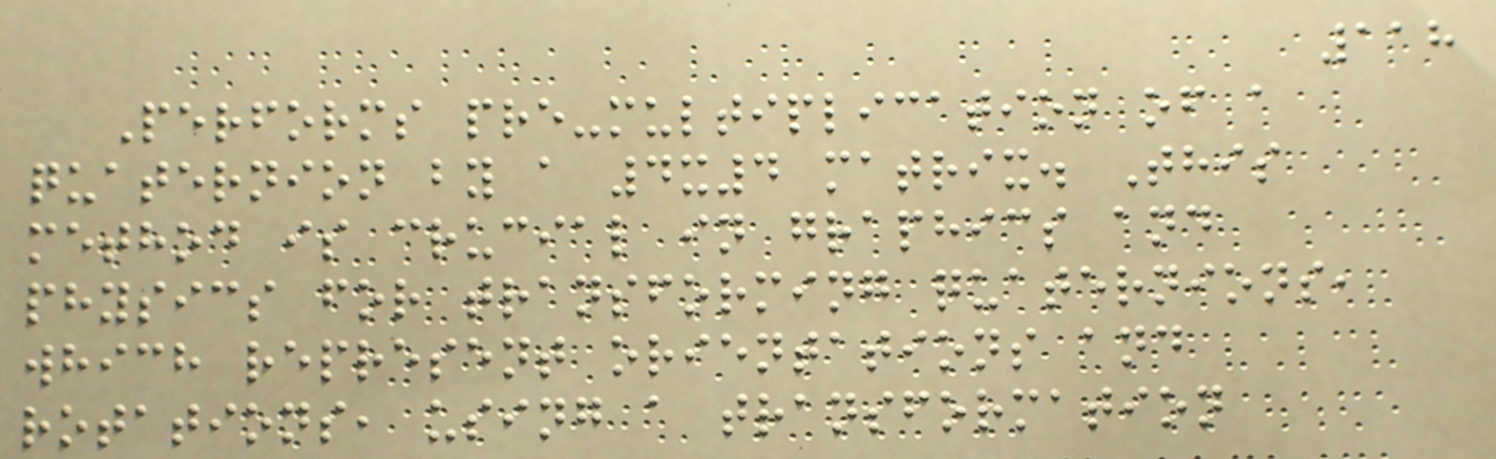118
Performs pre-multiplication of a
quaternion by a 4x4 matrix. This
method is crucial in graphics and
physics for transforming quaternions,
which represent orientations and
rotations, using a transformation
